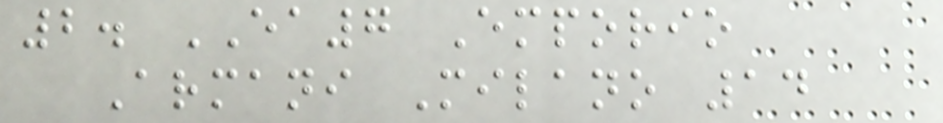2. EA7 Emporio
Armani Milano 14
